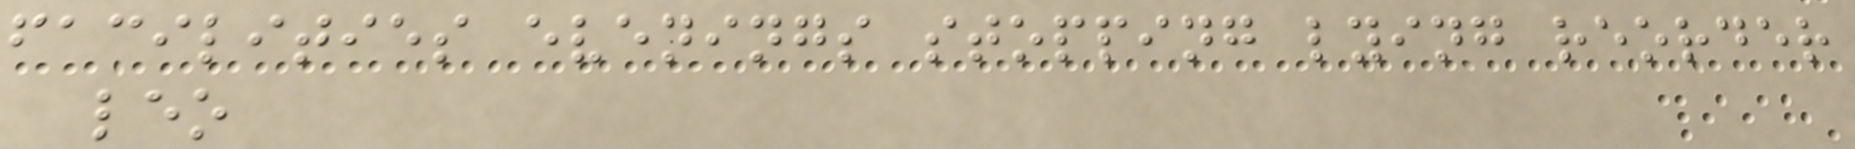facilities evenings stopping lying reorder
leo
